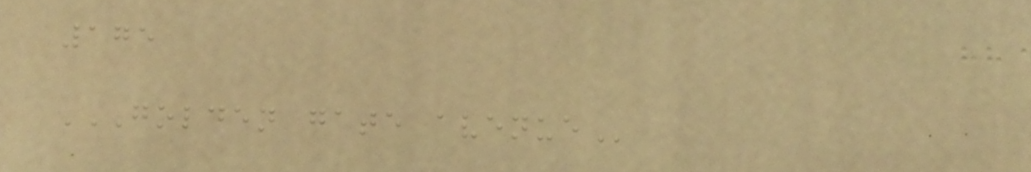175
GOLDEN GATE AVENUE
